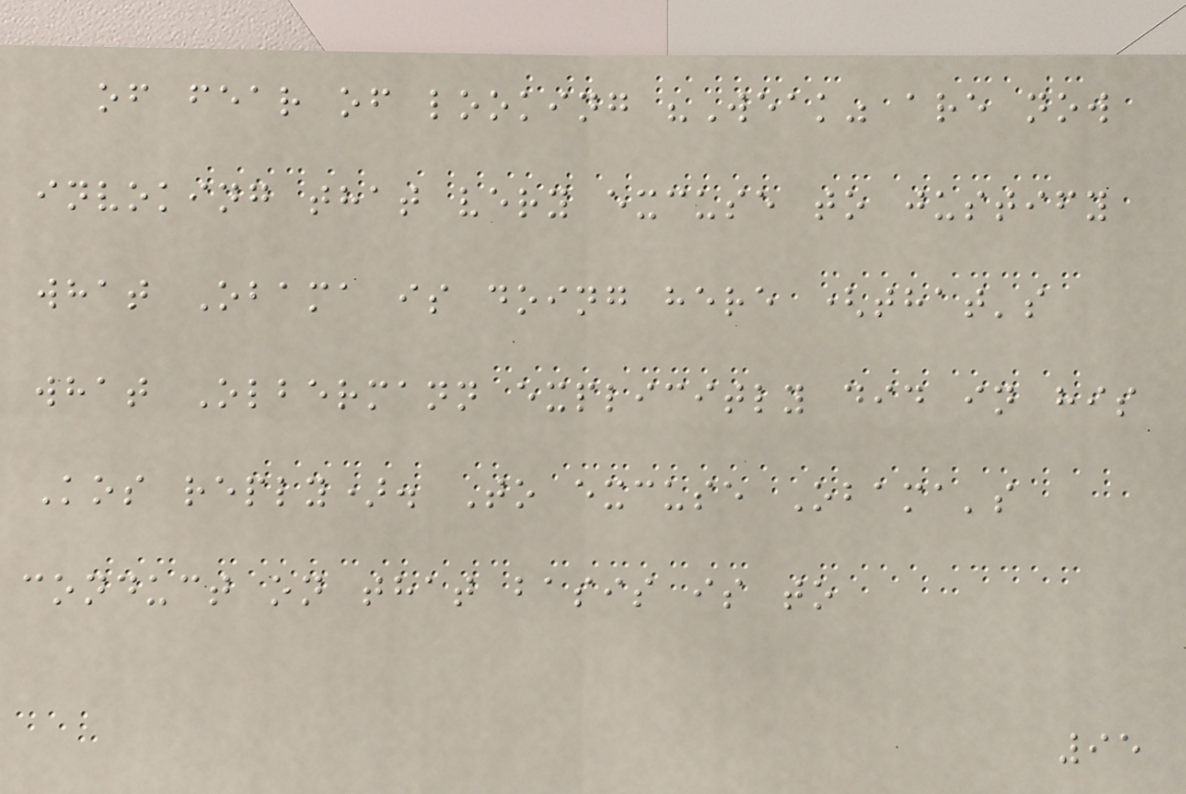of fear of looking "Weak" are now
invoking that very excuse to justify
what Obama is doing here (that's
what Olbermann explicitly did in his
Kos reply). To excuse Obama's
conduct on that basis is to
95
